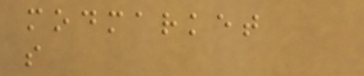modmarket
s
